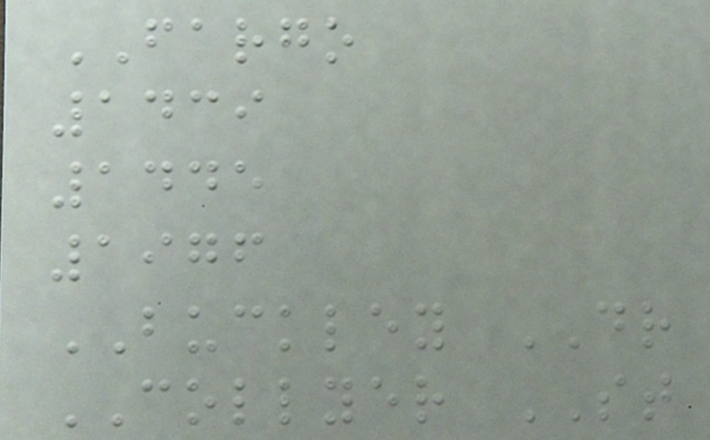FARGO
1439
1445
1976
BUCKLEY DR
COLLYER ST
